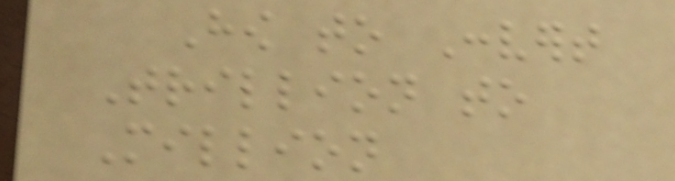How to Convert
Trillion to
Million
